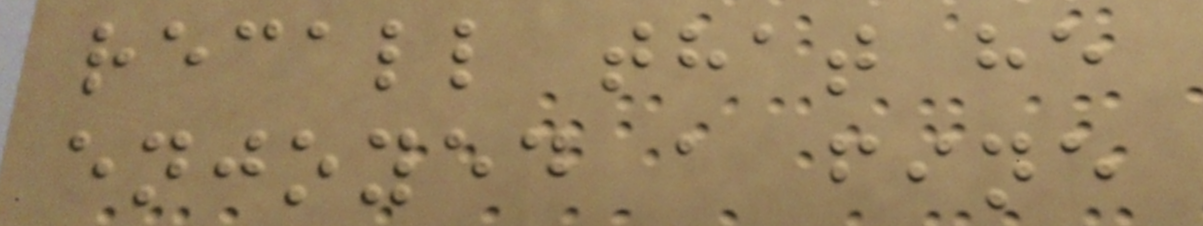recall that he
enjoyed a fine
